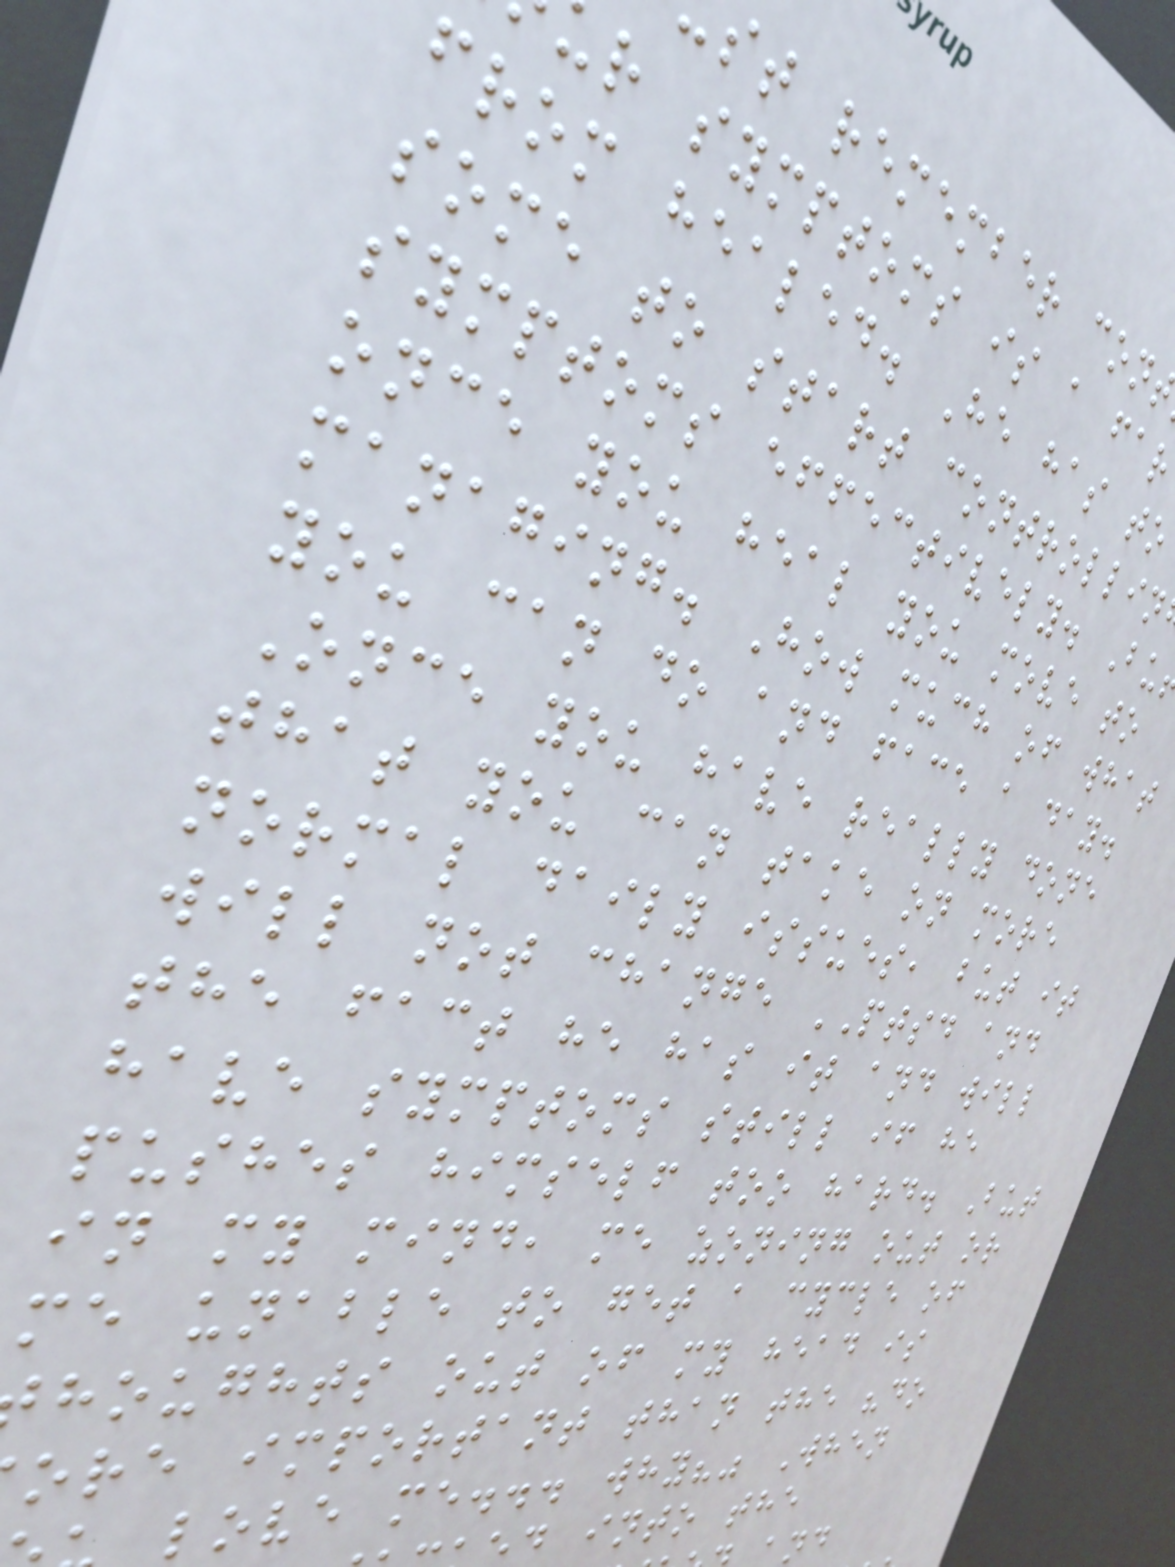st remember con
r symptoms is a far
from healed. He has to
some to start controllin
symptoms effectively. Bu
once you heal you move to
managing. How much of what
you can do and face a day.
Once you have really done
that you can take on more
normal daily issues, but it
will not change PTSD and
the fact he has it and will
have symptoms still if he
pushes himself too hard. But
in my mind, me zoning out or
me unable to get a cycle of
houghts out of my head is
ore important than the "do
love me... why?" When
d into the
